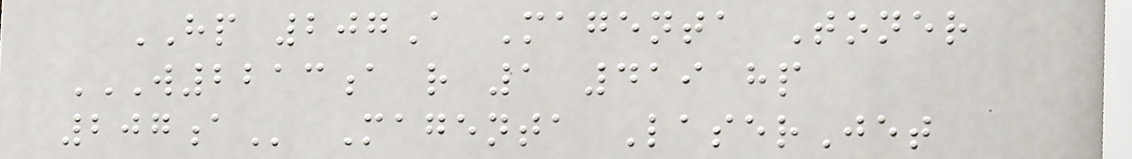HP 207A Magenta Toner
W2213A R 1 419 HP
207A Magenta LaserJet
